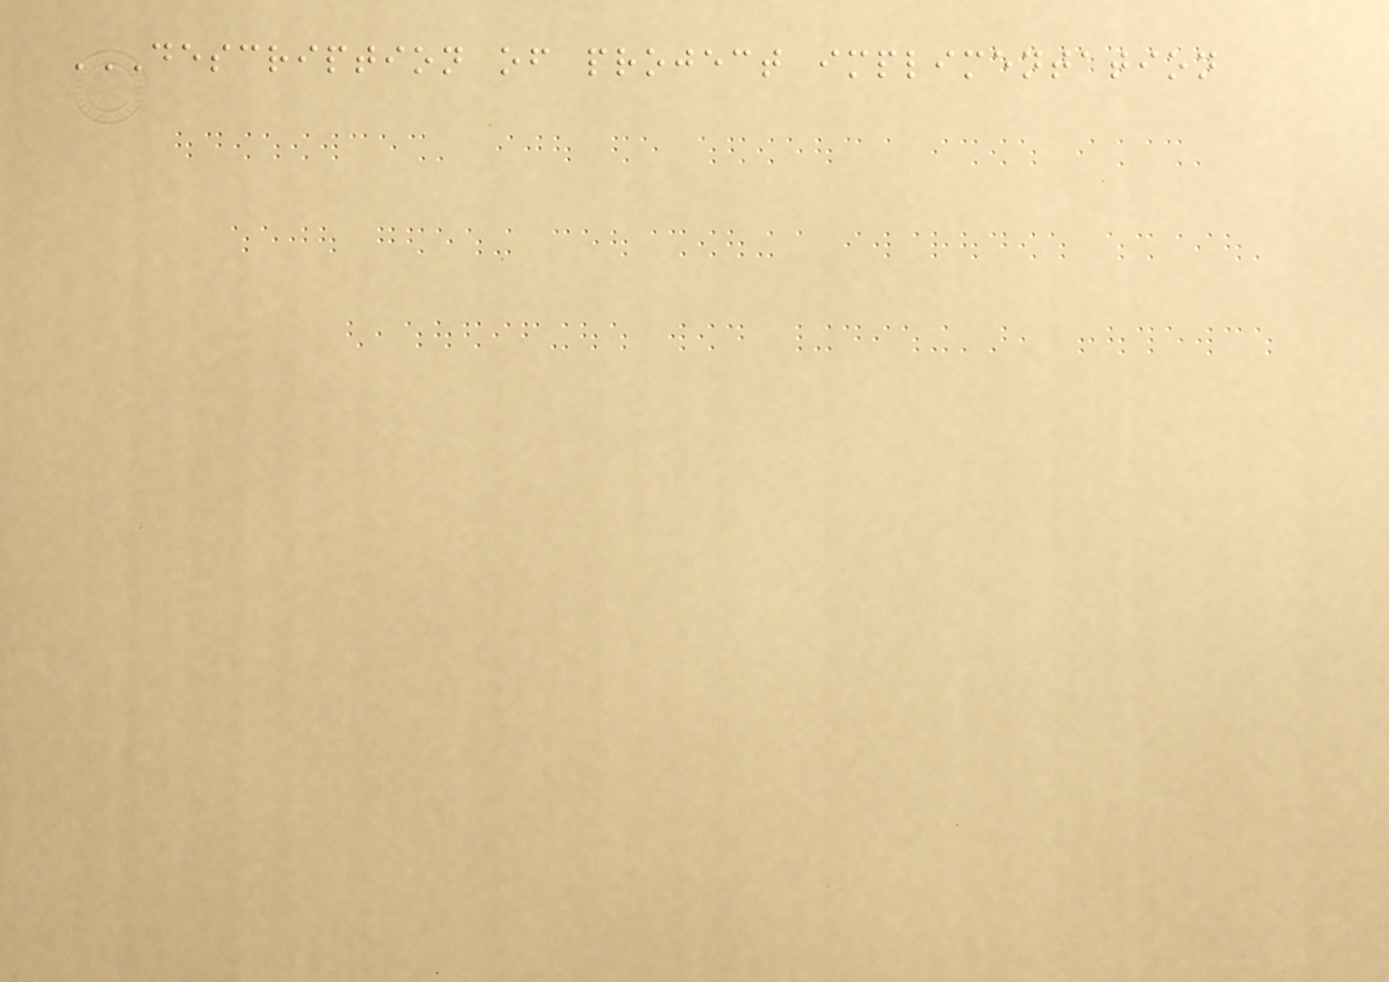DESCRIPTION OF PROJECT IMPLIMENTATION
